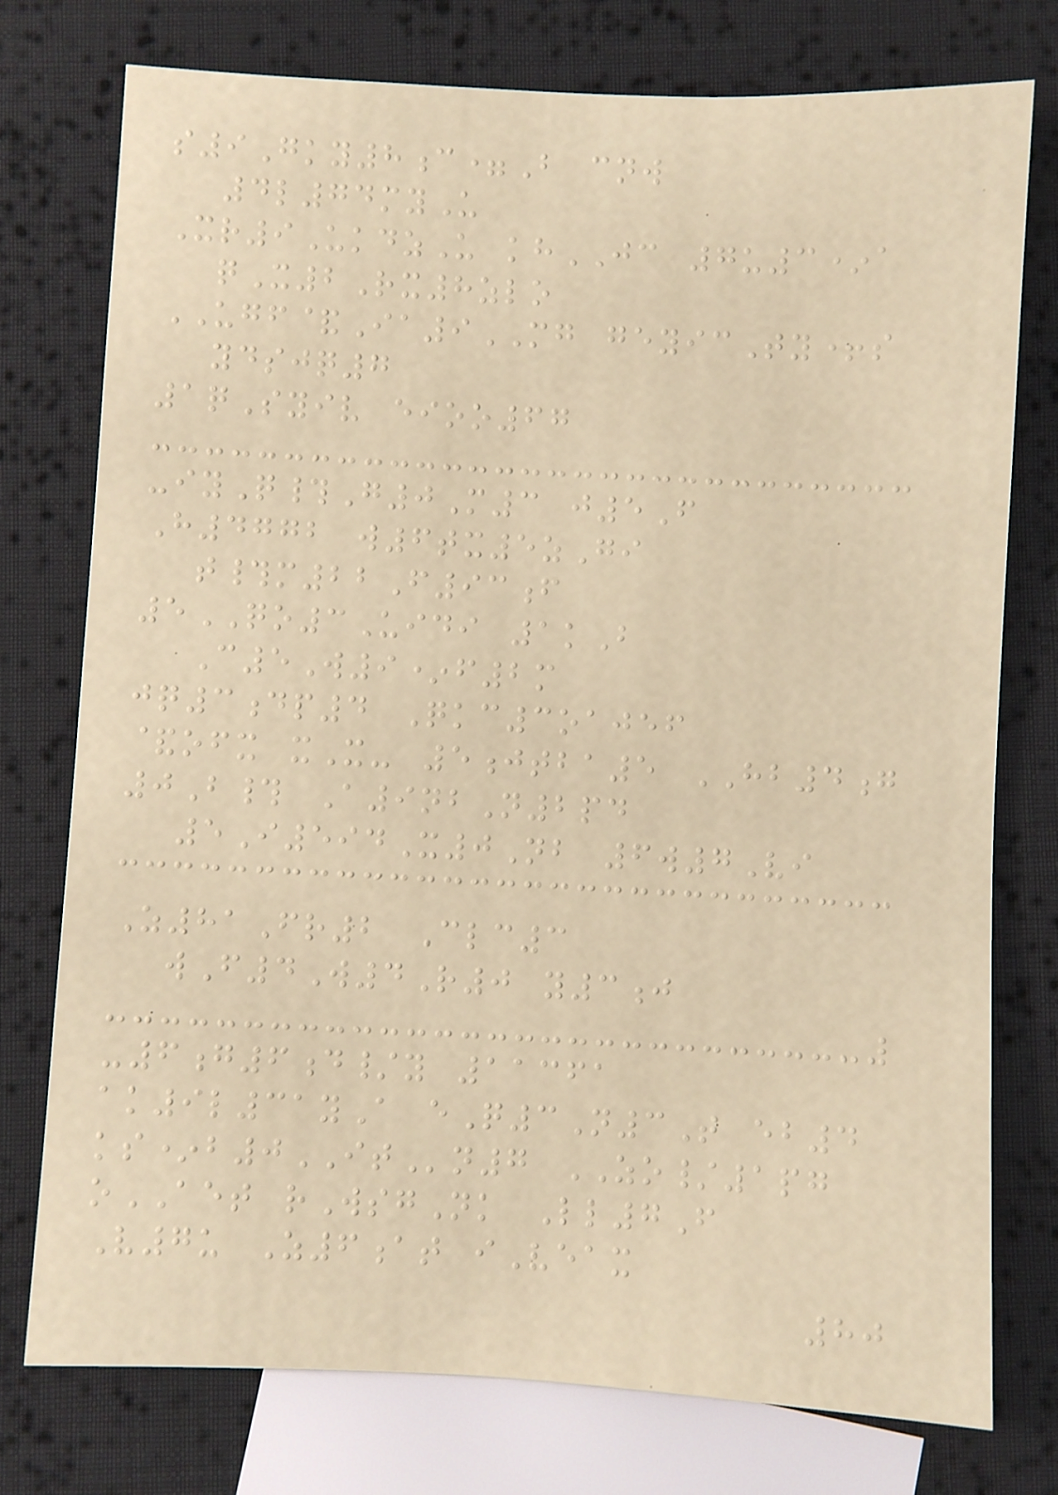s9Gky8c=B cnw
4l74myU
Xr9UkdzU khJC 7u3*a
qX2Rx8zlo
UGF&Ia9MG geyicTy+s
ydsjq7
1qSyiv eioo67
-iyQ#G0M3 j5F
H4772 w6tx5zGi
t#m22F93f
5QO3Uidi 1kB
C5W9*f2m
jq3dp4 Qkc3oajef
&ofx xX- 5jtba5 HB4g
0B# A9nbN2pd
5I594X0Nb 6w7Vi
Z81Fr2 Clc3
wF4W4R0 y3j
-6g6d/y 11361
ak9l31yA eQ3N3T eb4
ks*b0ITn7 ZO/1pg
oAET rWsgNk Ll7F
V7u Z6at iVeax
80
